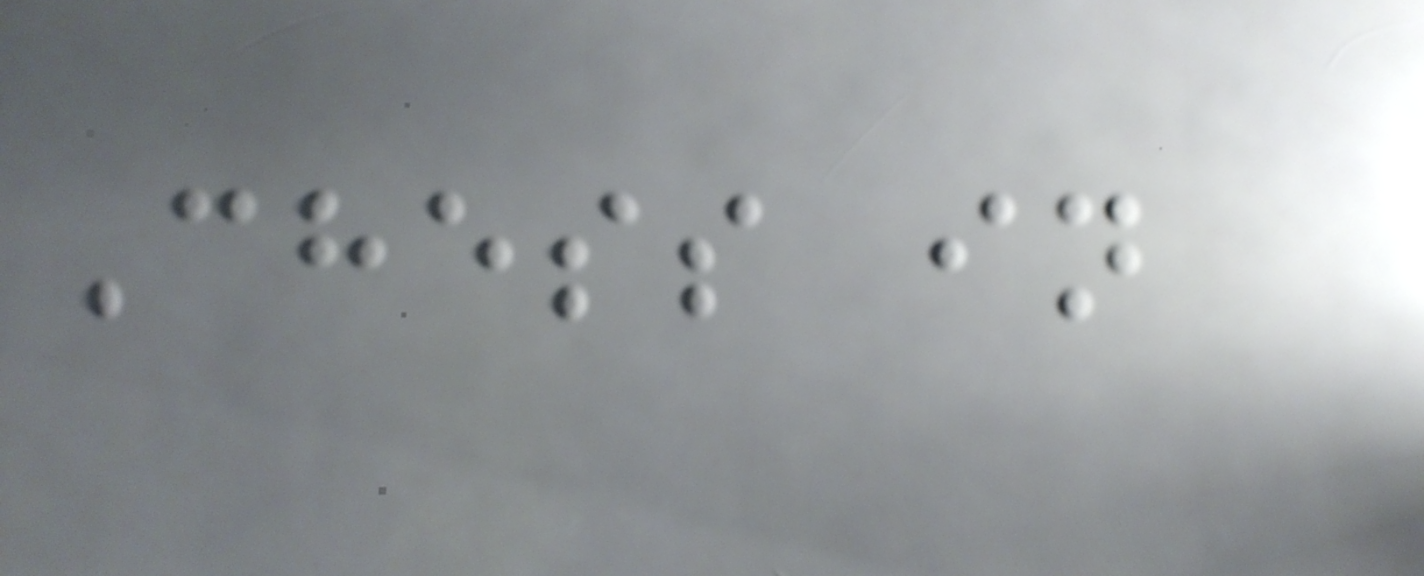Chess in
